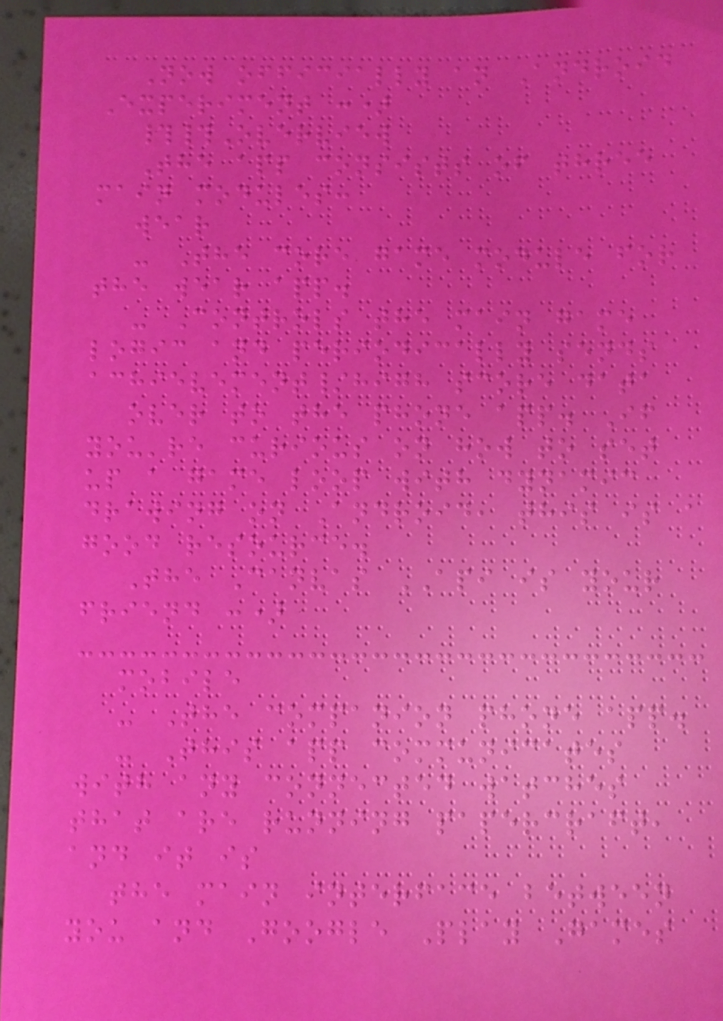Now officially an Android
Experiment :)
##Overview
The app consists of three
main modules:
wear
- The core game module for
the wear app.
- Controls the main game
logic and periodically sends
achievement/high score data
over to the phone app. If
you're curious on how to set
up a game loop with dynamic
drawing on Android, this is a
good resource.
The Canvas API is your
friend :)
mobile
- The companion phone app.
- This app communicates
with any connected watches
that are running papercraft,
and it is
the main interface between
you and Google Play Games
